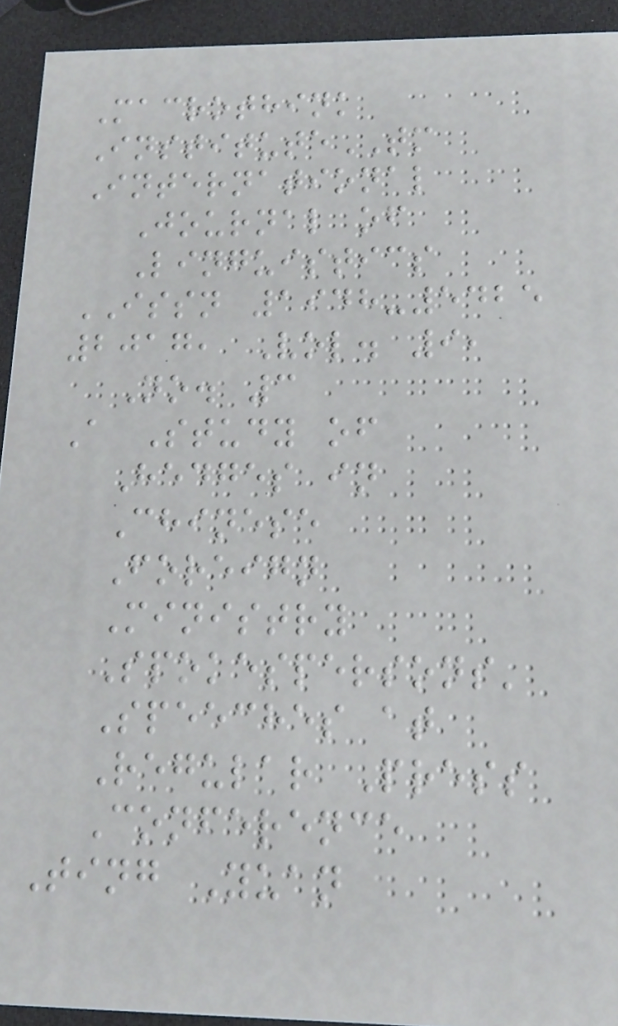Macrothink
InstituteTM
International
Journal of
Linguistics
ISSN 1948-5425
2017, Vol. 9,
No. 3
A Study of
Hedges in
Chinese
Foreign
Ministry
Spokespersons'
Speeches at
Regular Press
Conference
Ting Yuan
